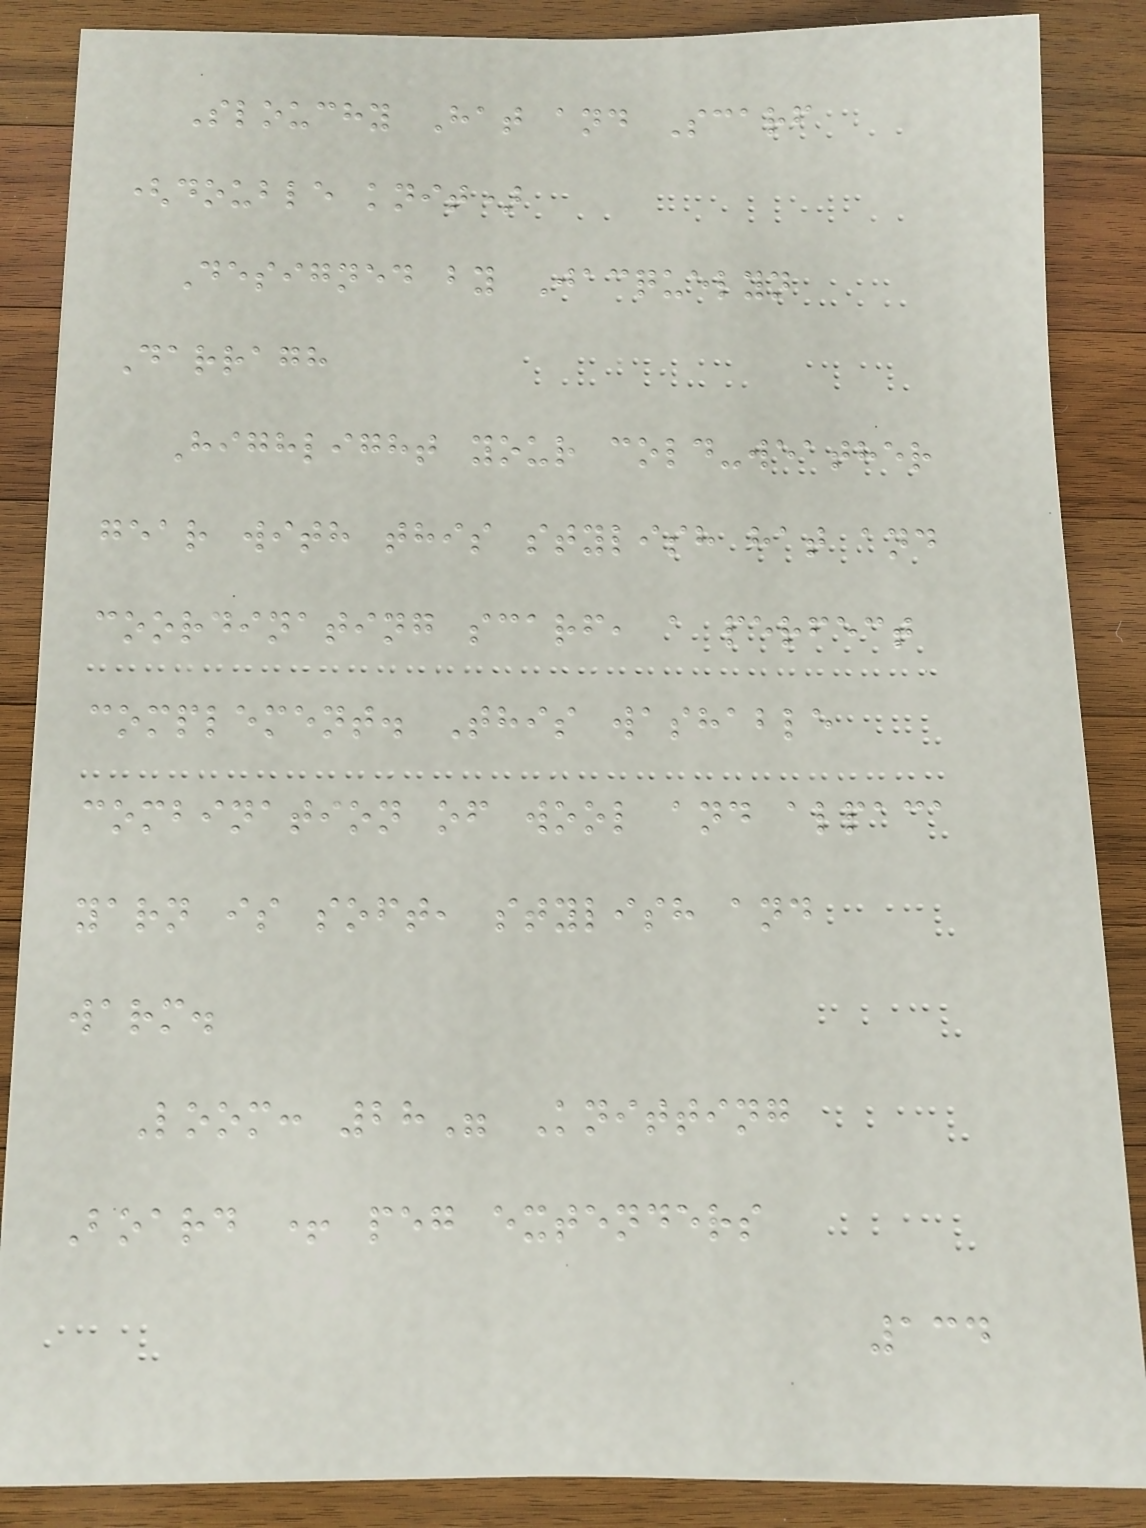Slouchy Hat and Scarf
(double knit)
Designed by Jacquelyn
Darragh
Highlight your cold-weather
gear with this stylish hat and
coordinating scarf, a perfect
complement. This washable
combination of wool and alpaca
yarn is soft, stylish and
warm.
Loom: 28" Knitting
Board + peg extenders
134
